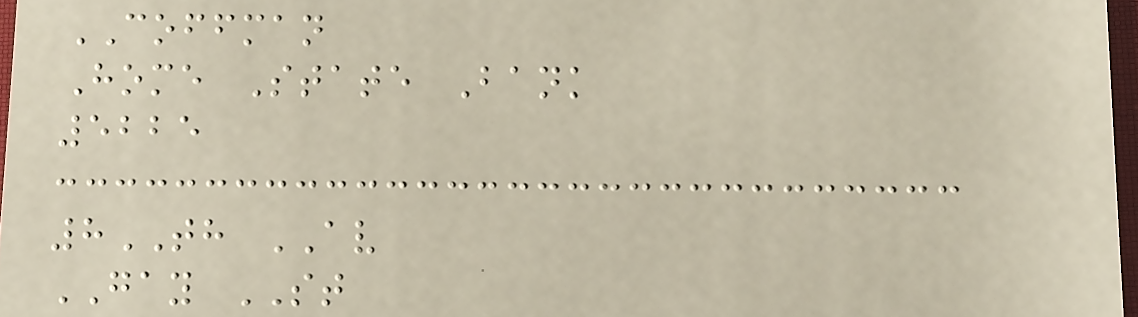COFFMAN
Home State Bank
5225
8TH AV
GAY ST
